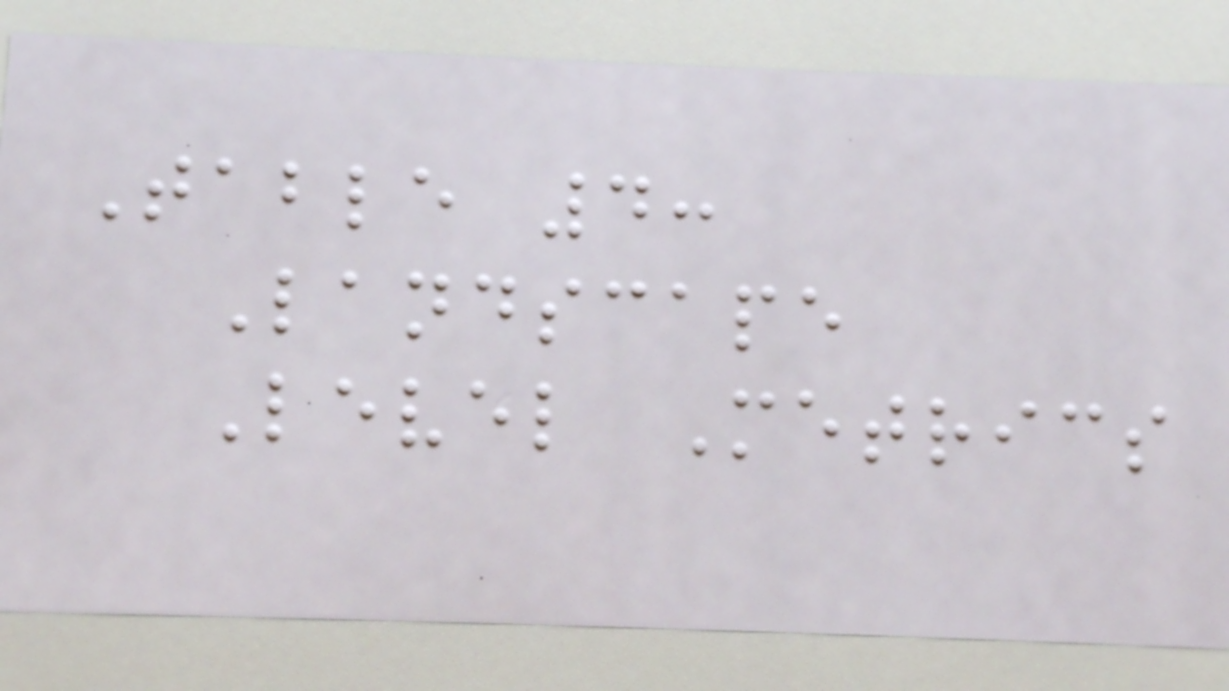Table 4:
Landscape
Level Metrics
